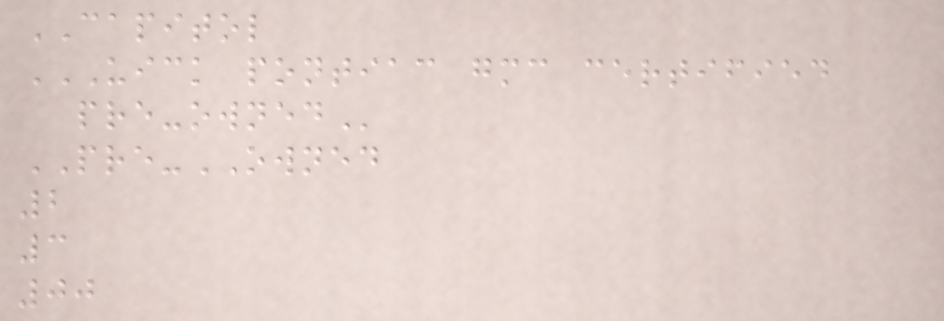CAPITOL
UICK PONTIAC GMC CERTIFIED
PRE-OWNED
PRE-OWNED
2
3
00
